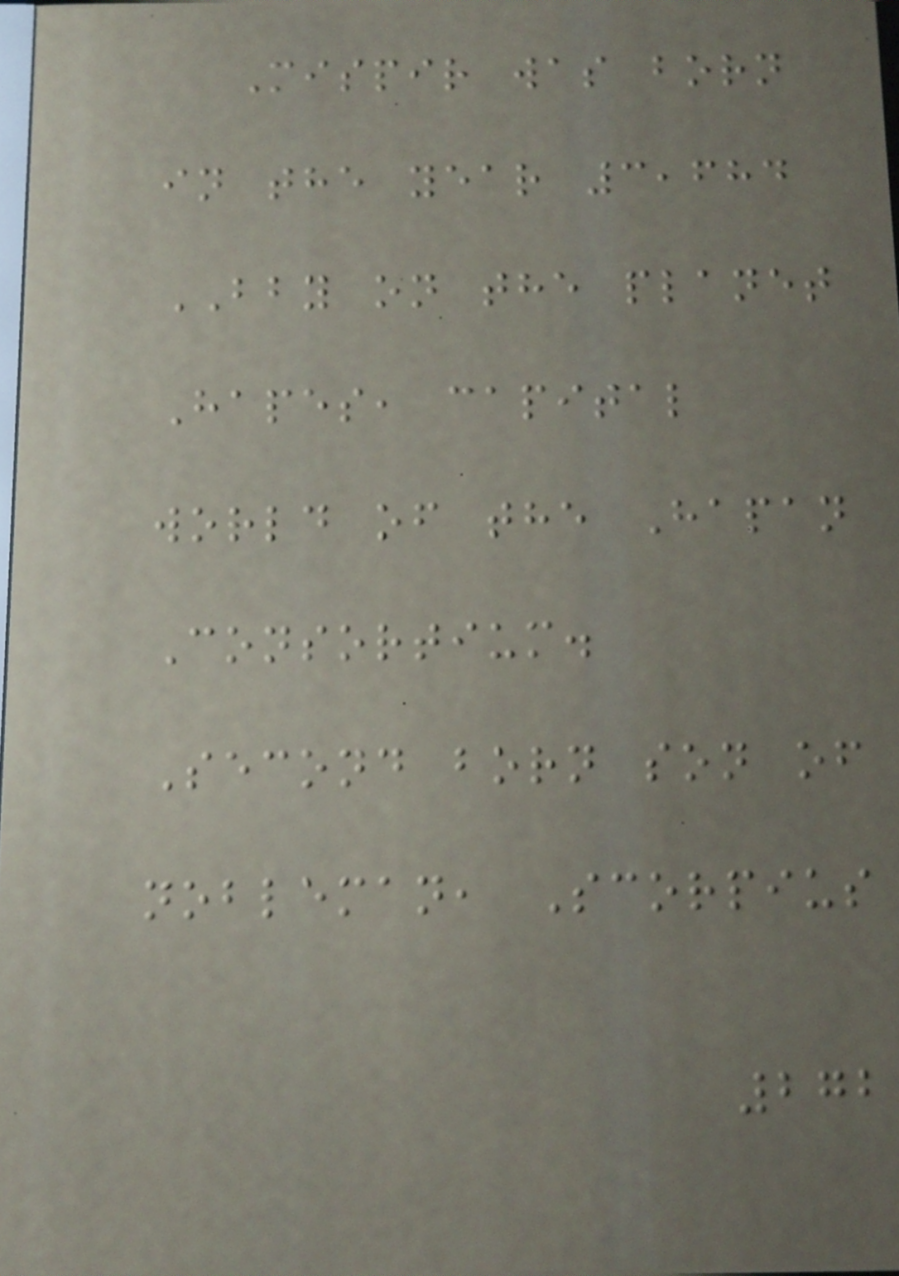Mispir was born
in the year 3,684
BBY on the planet
Hapes, capital
world of the Hapan
Consortium.
Second born son of
nobleman, Scorpius
272
